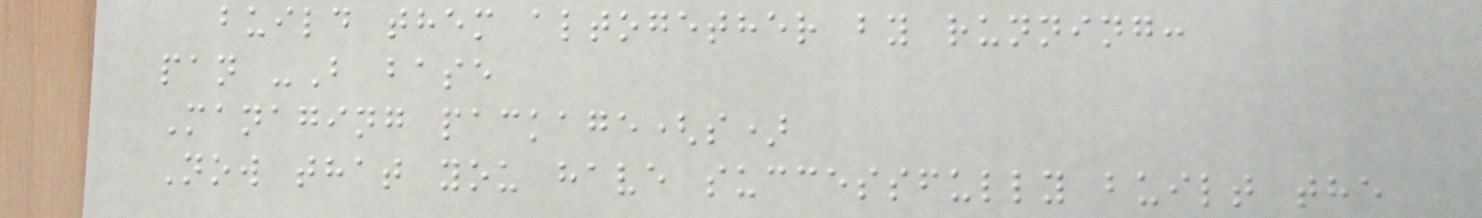build them altogether by running:
pan -B base
Managing package(s)
Now that you have successfully built the
